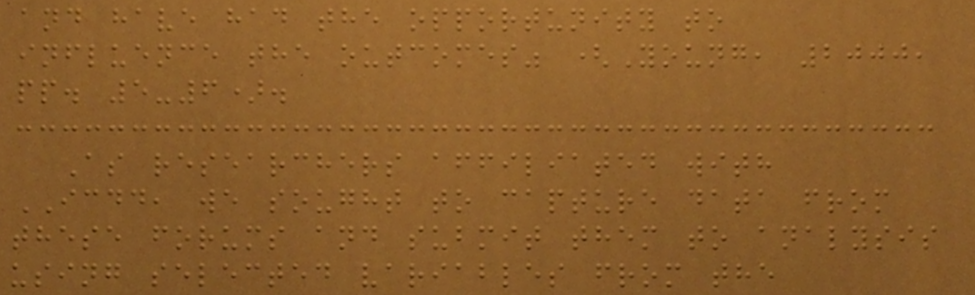and have had the opportunity to
influence the outcomes" (Young, 2000,
pp. 5-6).
As researchers affiliated with
ICDD, we sought to capture data from
these forums and submit them to analysis
using selected variables from the
